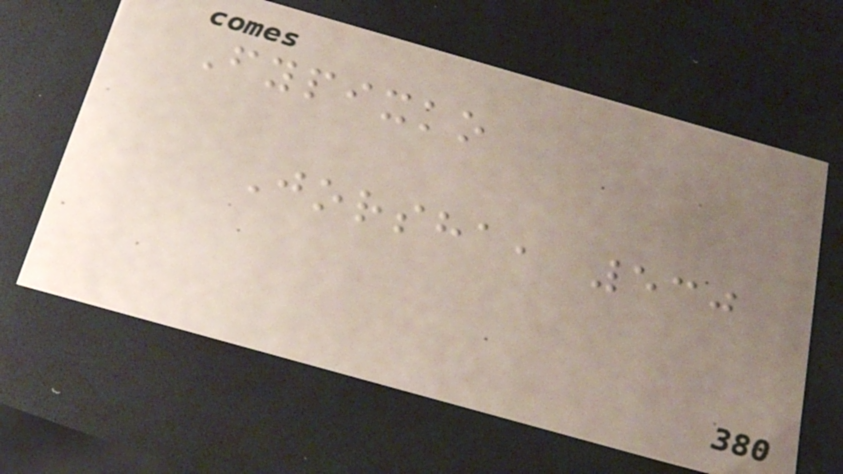Fypixko
Jorsha, 530
